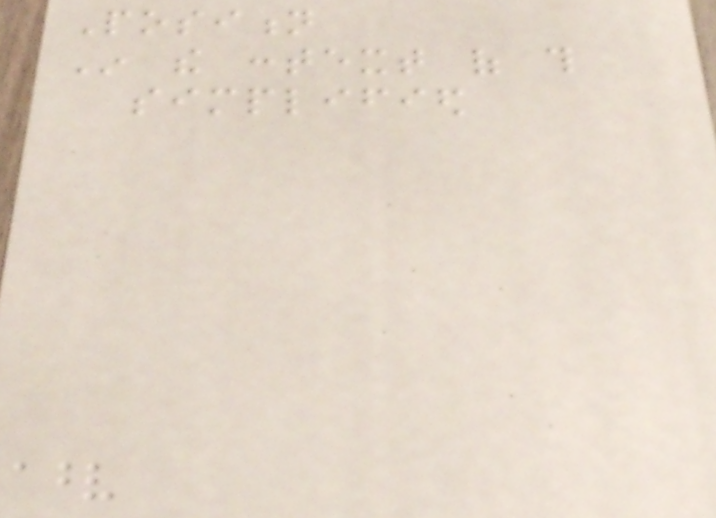Position
In the context of this
simplified
